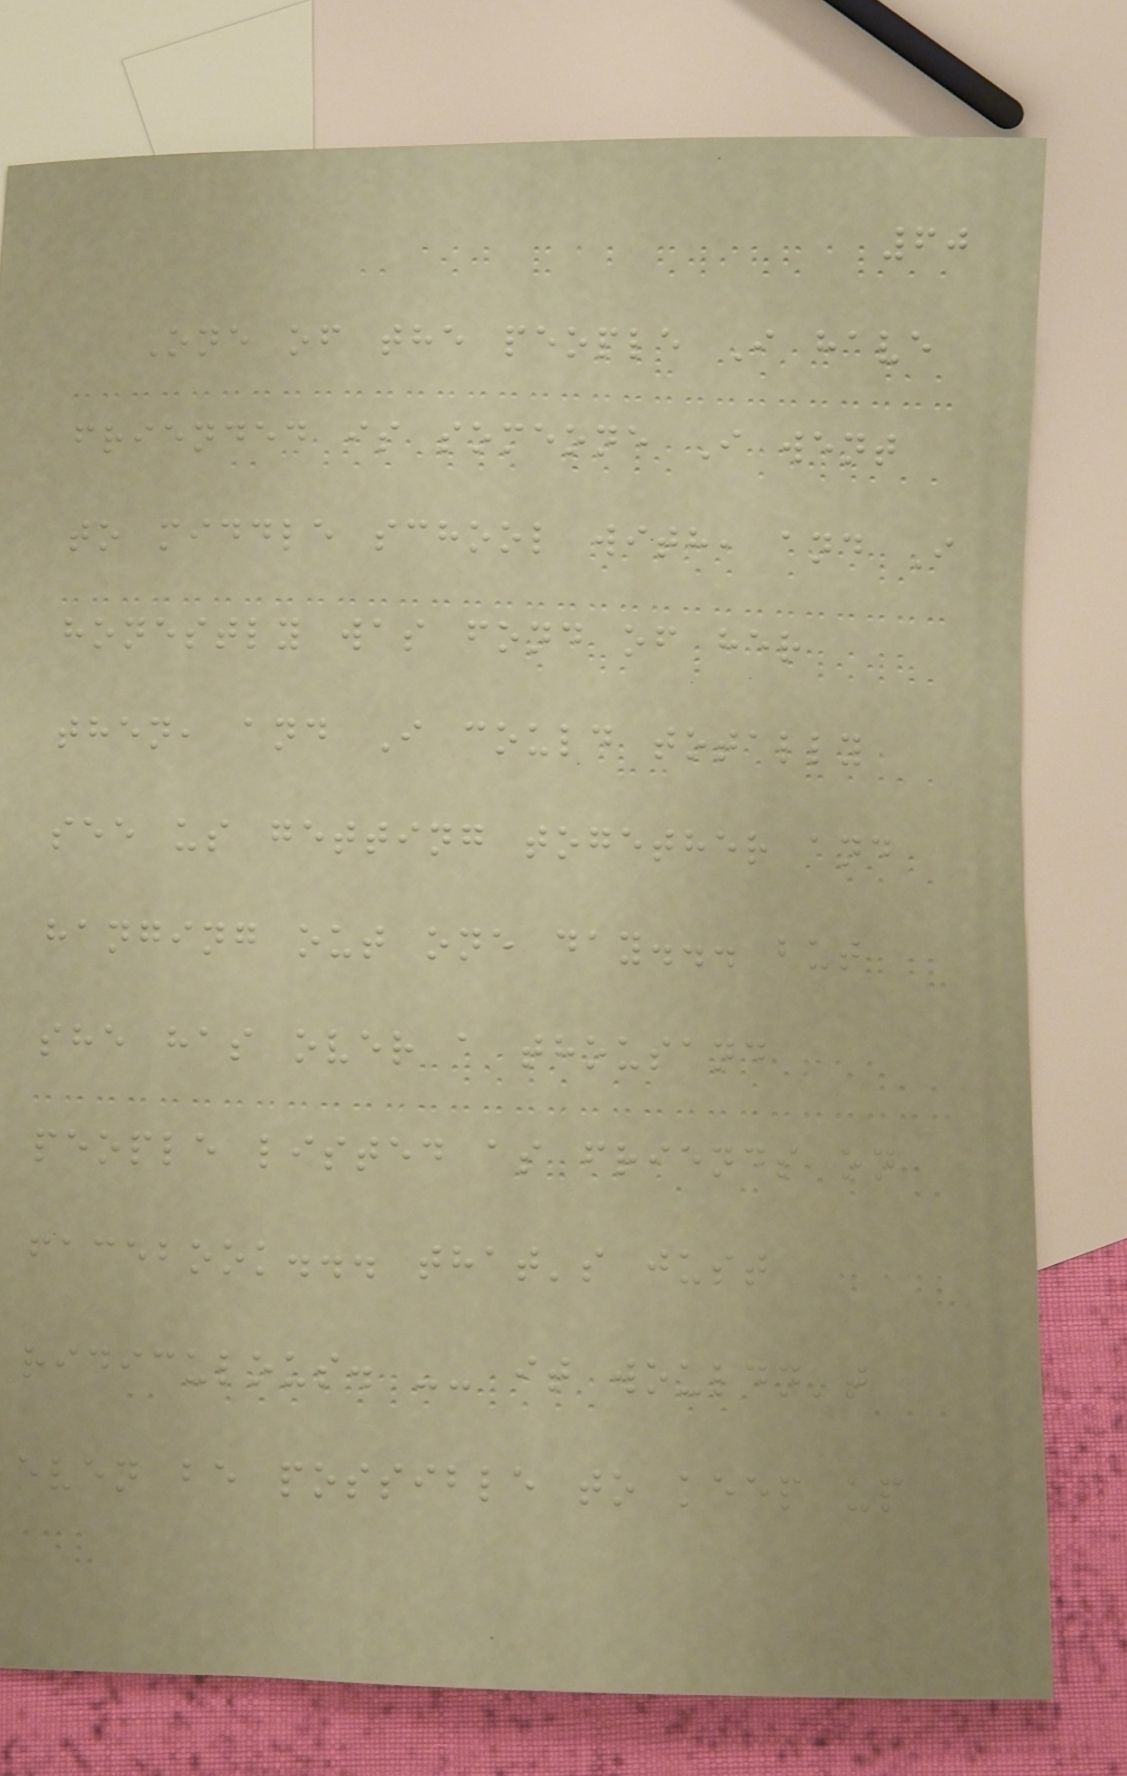60
One of the people I have
friended is someone I went
to middle school with, and I
honestly was fond of her
then, and I could totally
see us getting together and
hanging out one day... but
she has over a thousand
people listed as friends on
facebook... that's just
ridiculous. -- it wouldn't
even be possible to keep up
